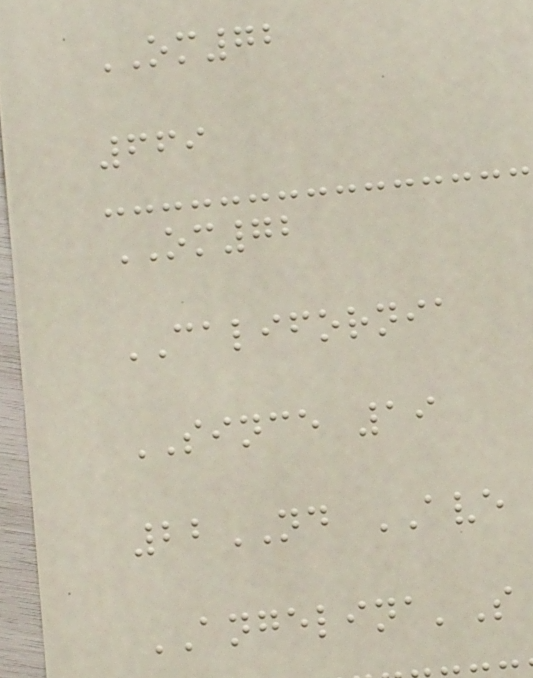OM72
669
OM72
CALIFORNIA
SINCE 19
22ND AVE
ANGELINA'S
